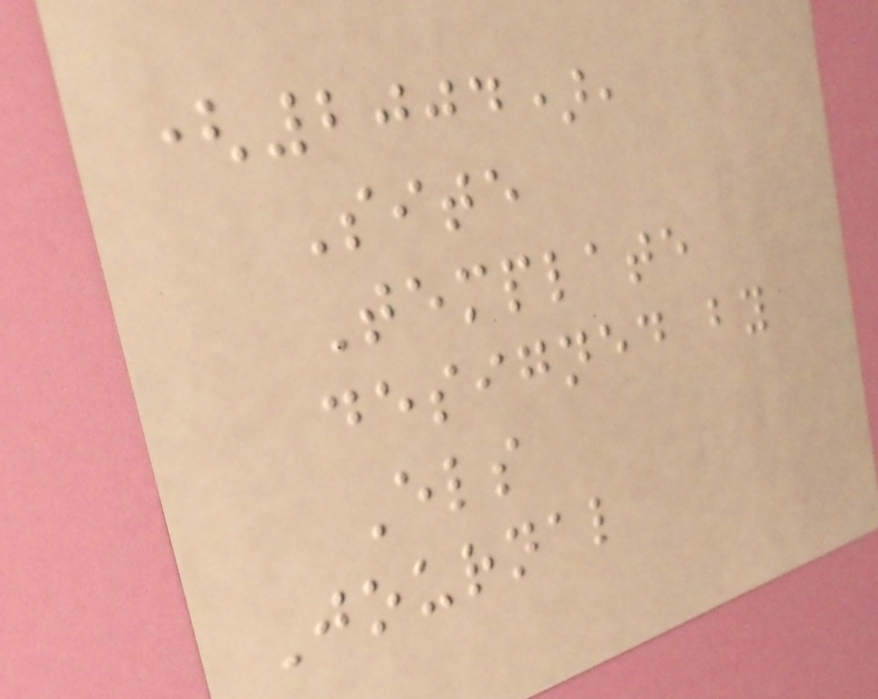(2004),
Site
Template
designed by
Els
Journal
